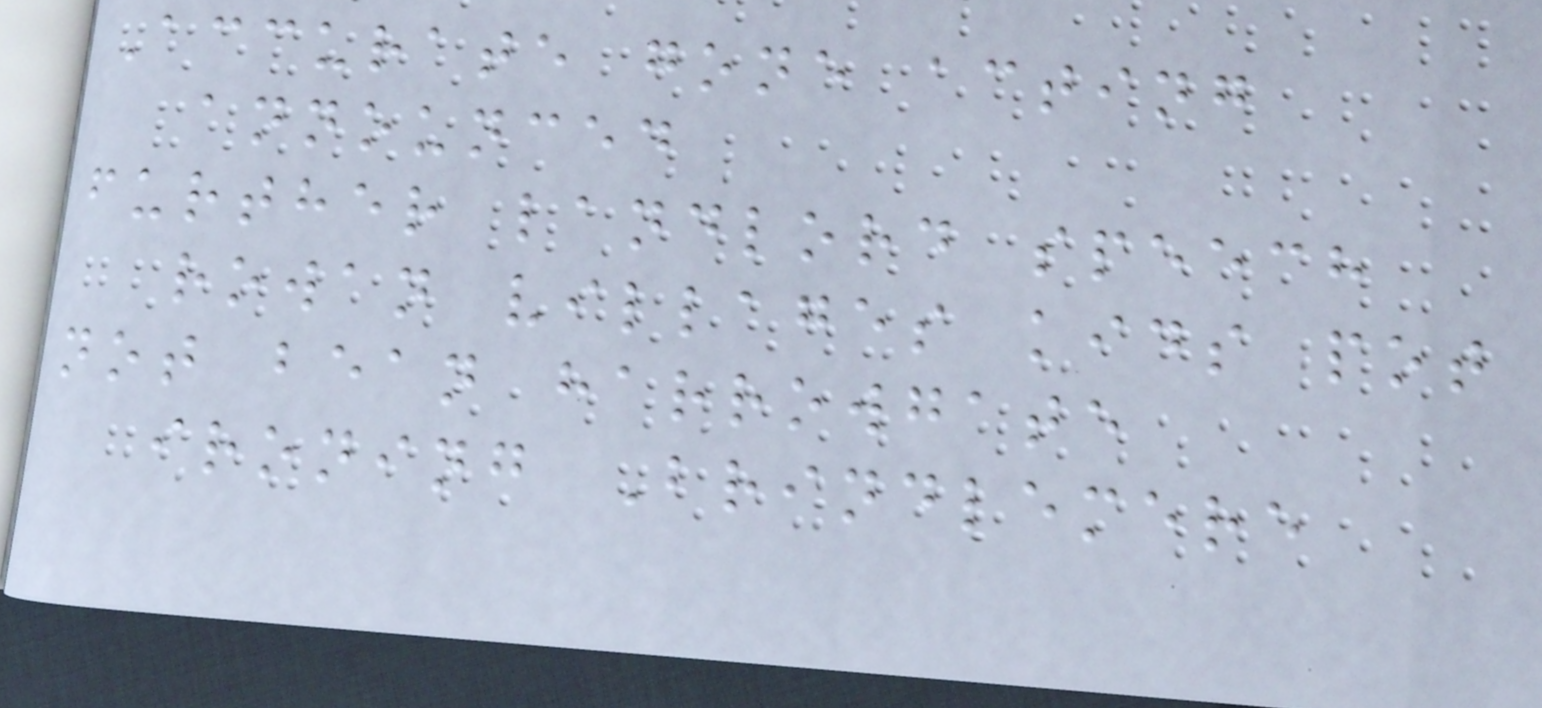Accurate gone acting
announced
further landlord speech
rowan villages kids pot
not bean harrowgate
ironing Brindlemere
